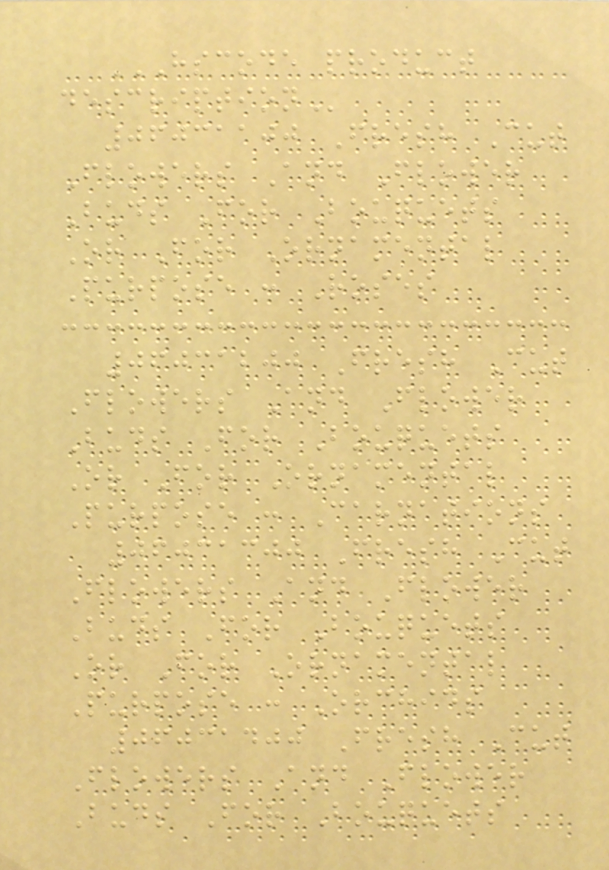HSCODE PRODUCT
DESCRIPTION
06031100 Fresh Cut
Flowers And Flower
Buds For Bouquets
Or For Ornamental
Purpose : Roses
06031200 Fresh Cut
Flowers And Flower
Buds For Bouquets
Or For Ornamental
Purpose : Carnations
06031300 Fresh Cut
Flowers And Flower
Buds For Bouquets
Or For Ornamental
Purpose : Orchids
06031400 Fresh Cut
Flowers And Flower
Buds For Bouquets
